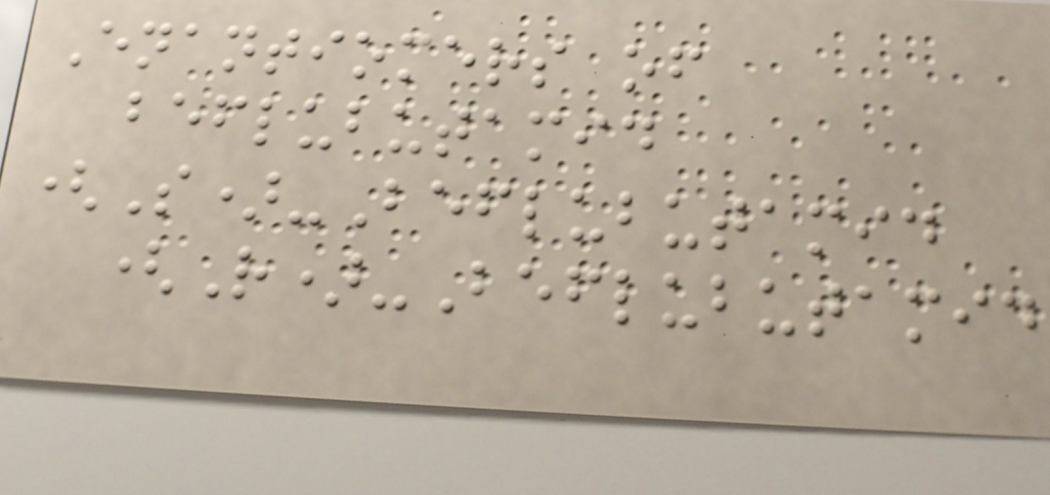Enantiomers of
beflubutamid
(S)-Beflubutamid
(R)-Beflubutamid
